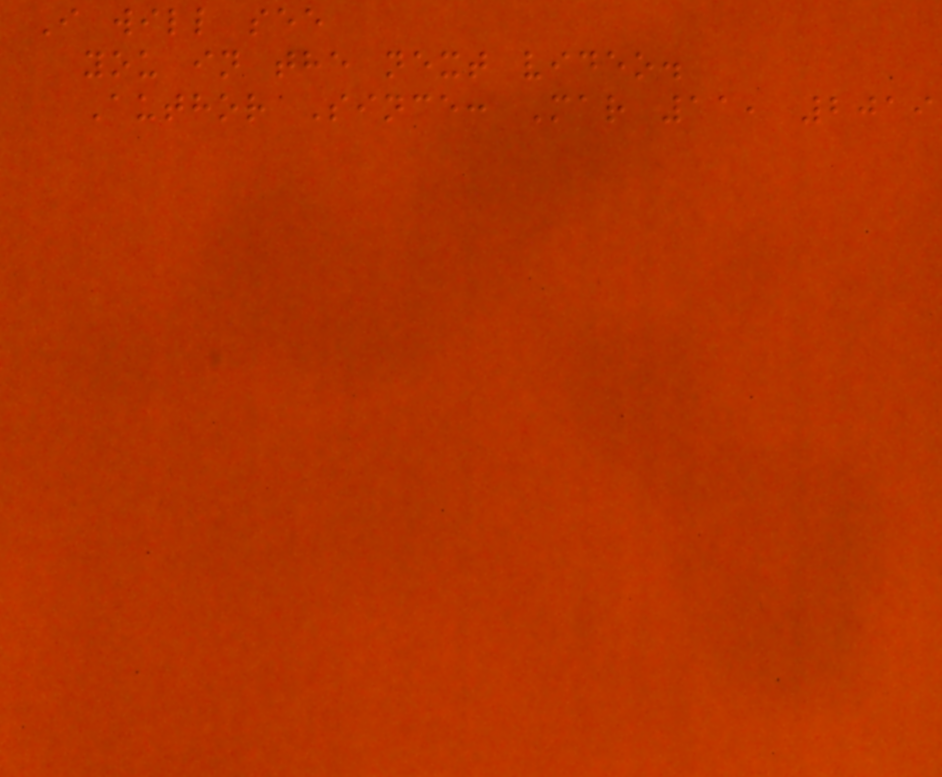I will see
you in the next video.
Author Since: Mar 11, 2019
